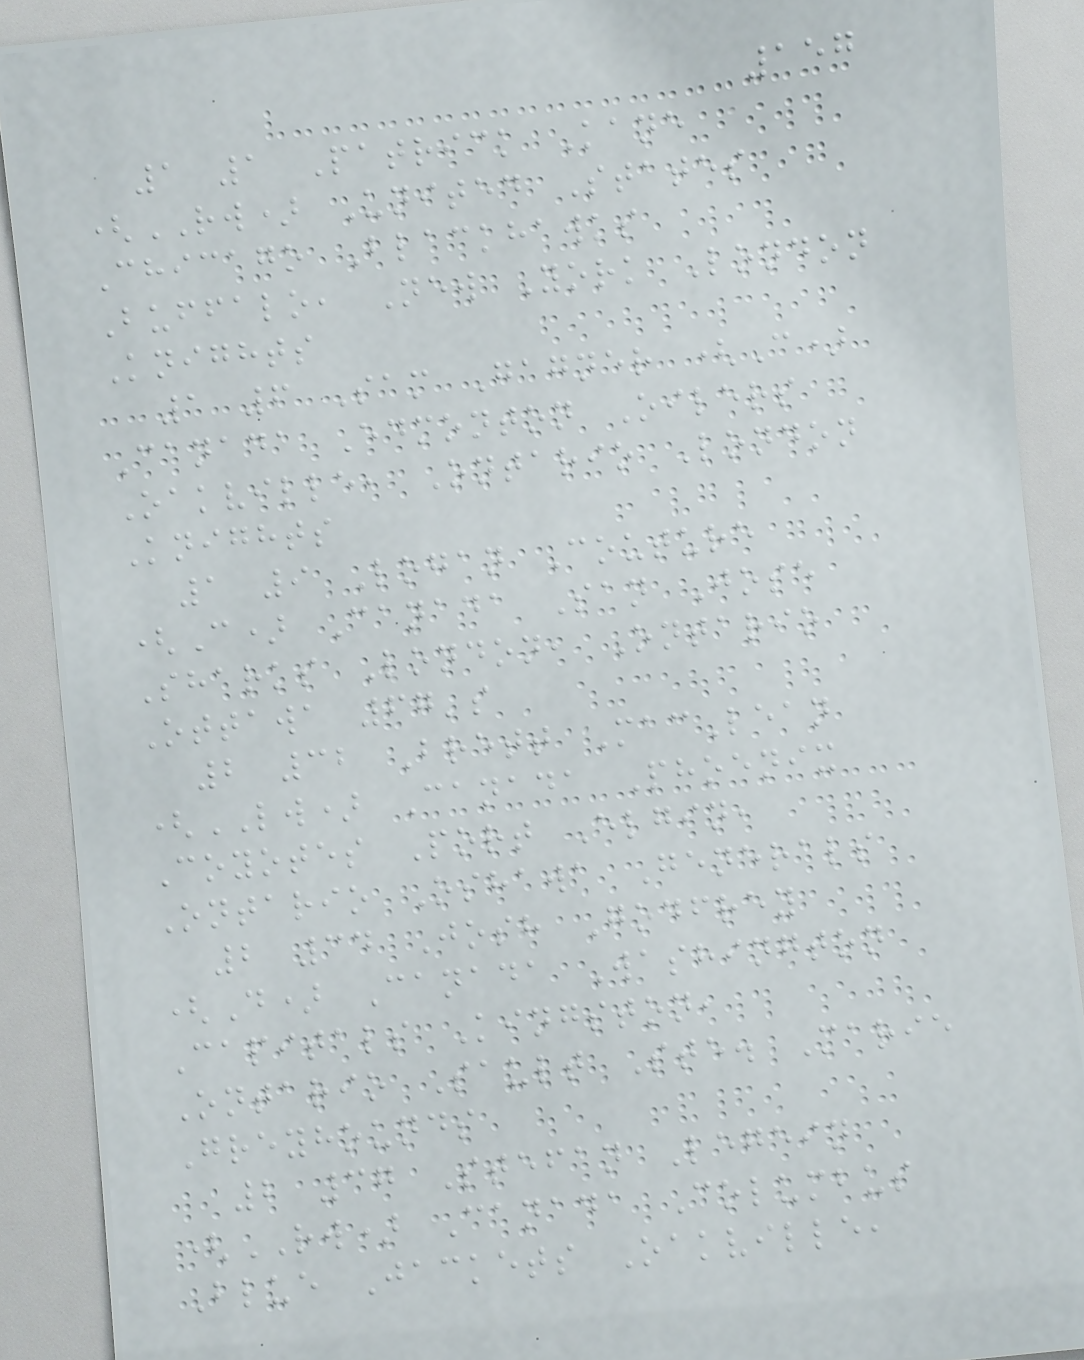157
1 1 Patrick Kane
(RW) United States
Chicago Blackhawks
Buffalo, New York London
Knights
1 6 Sam Gagner (C)
Canada Edmonton Oilers
Oakville, Ontario London
Knights
1 9 Logan Couture
(C) Canada San Jose
Sharks London, Ontario
Ottawa 67's
2 32 Brett MacLean
(LW) Canada Phoenix
Coyotes Port Elgin,
Ontario Oshawa Generals
2 34 Josh Godfrey
(D) Canada Washington
Capitals Kingston,
Ontario Sault Ste. Marie
Greyhounds
2 37 Stefan Legein
(RW) Canada Columbus
Blue Jackets Oakville,
